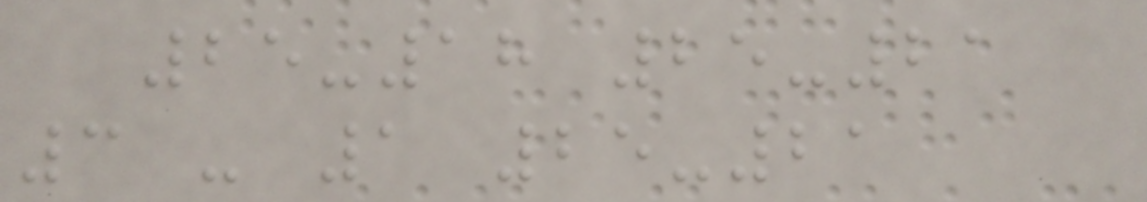25-18 25-21
3 - 1 25-21
